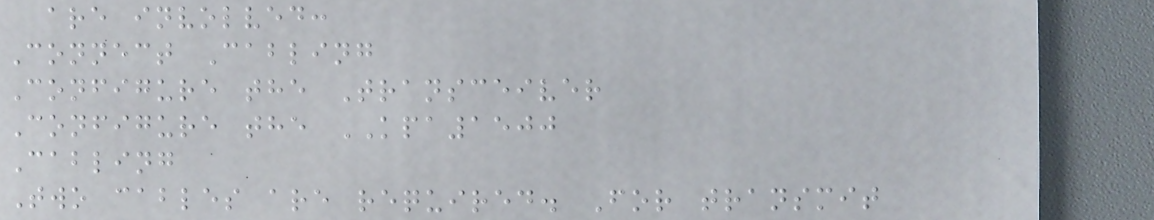are involved:
Connect Cabling
Configure the Transceiver
Configure the KPA1500
Cabling
Two cables are required. For transmit
